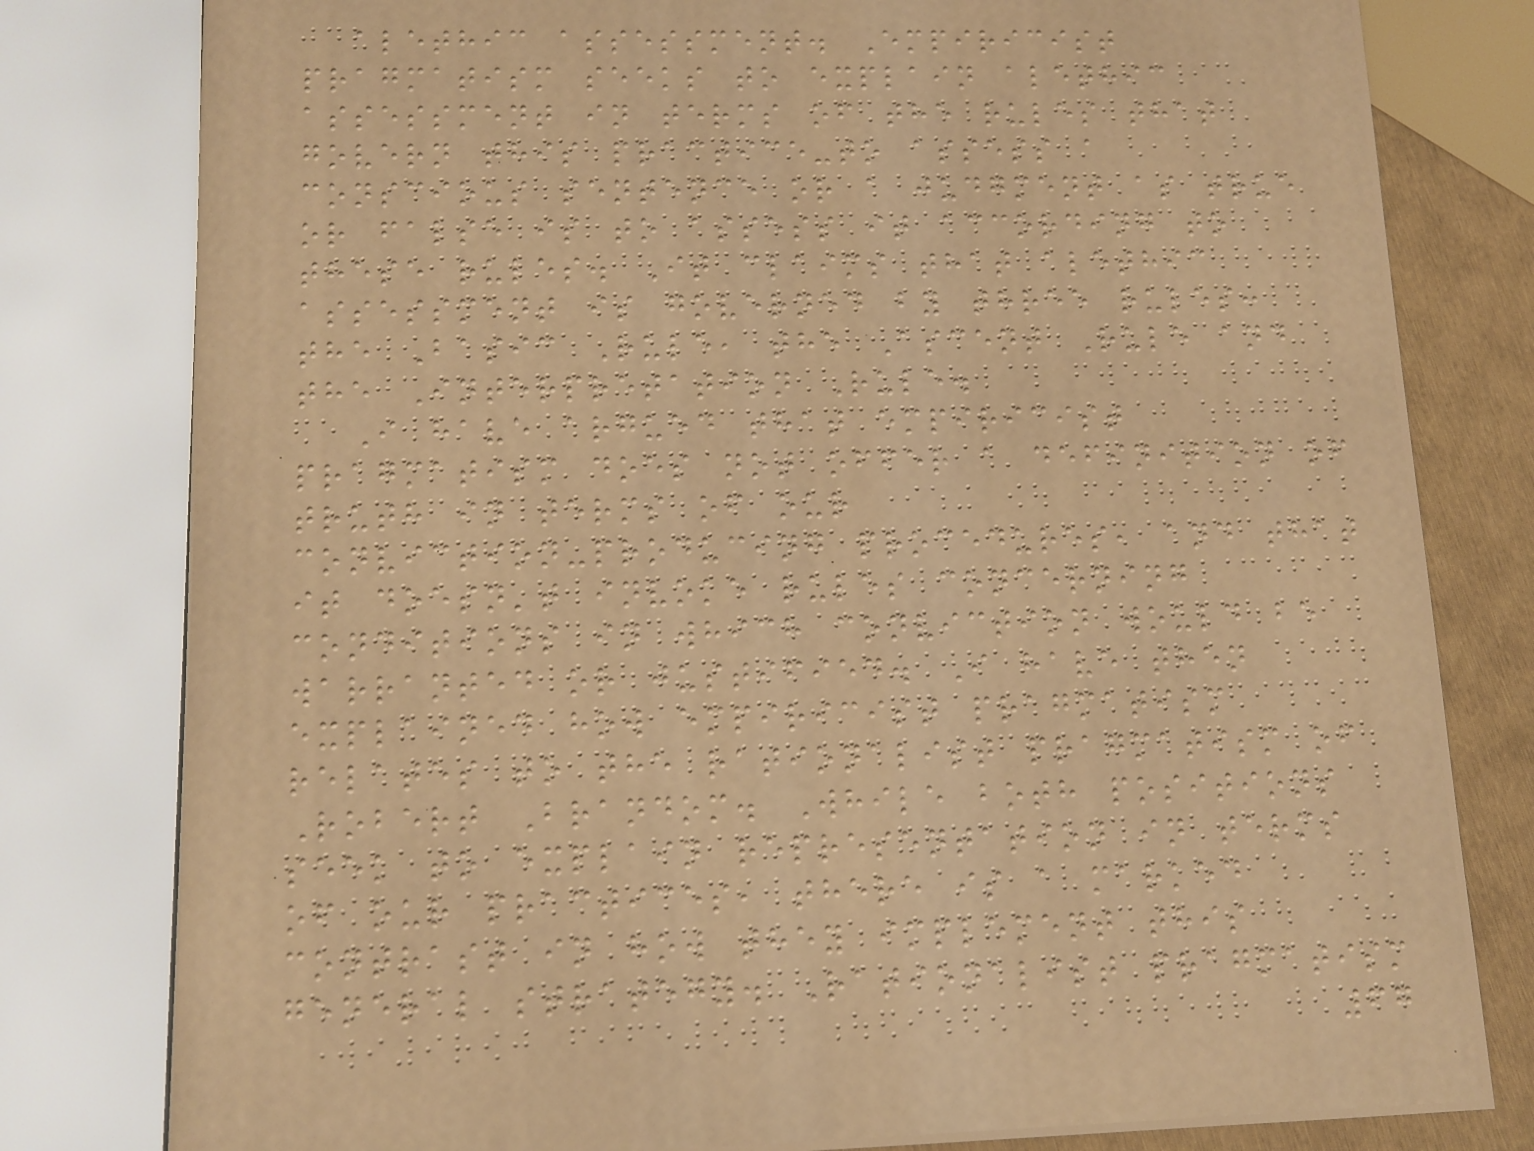alethic assessment. Empiricist
pragmatism seeks to explain alethic
assessment in terms of the rules that
govern this practice-to assess a
conscious sentence or a judgment as true
or false is to assess it according to
these rules. It claims that alethic
assessment is governed by three rules:
the Basic Rule, the Ascent Rule and
the Interpretation Rule.
I have argued that empiricist
pragmatism does not offer a definition of
truth in terms of our
conviction-producing procedures, and that
it doesn't invoke rules concerning
conditions in which conviction would be
warranted or justified. I have then
explained how empiricist pragmatism
relates to the rationalist pragmatism of
Robert Brandom. While both positions
seek to explain representation in terms
of our practices, there is a marked
contrast in how they implement this
general strategy. Rationalist pragmatism
67
